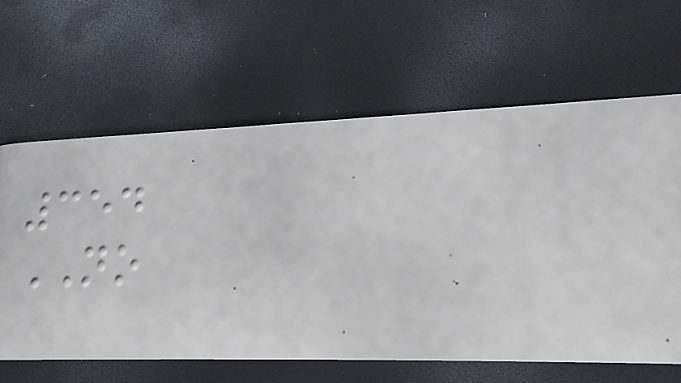354
NO
